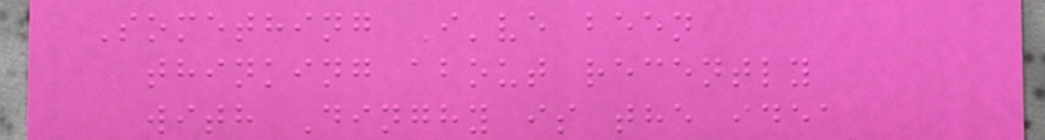Something I've been
thinking about recently
with Dinghy is the idea
